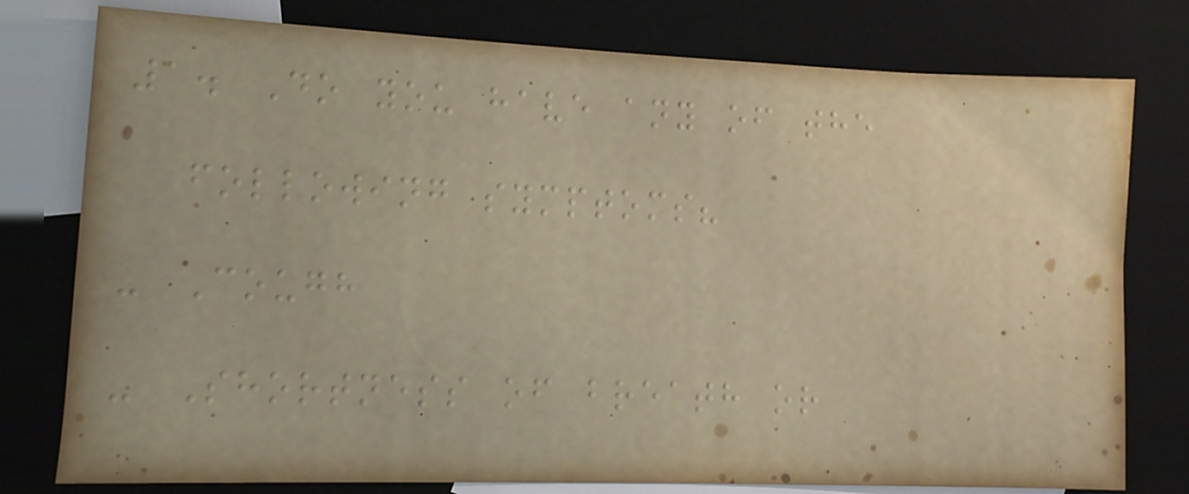1. Do you have any of the
following symptoms?
- Cough
- Shortness of breath or
